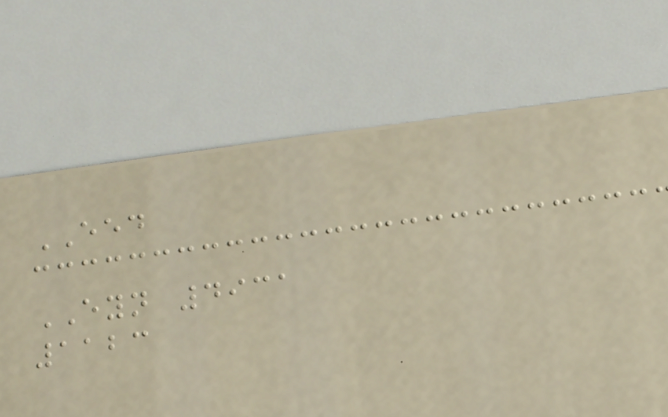EED
EYN 4931
1123
